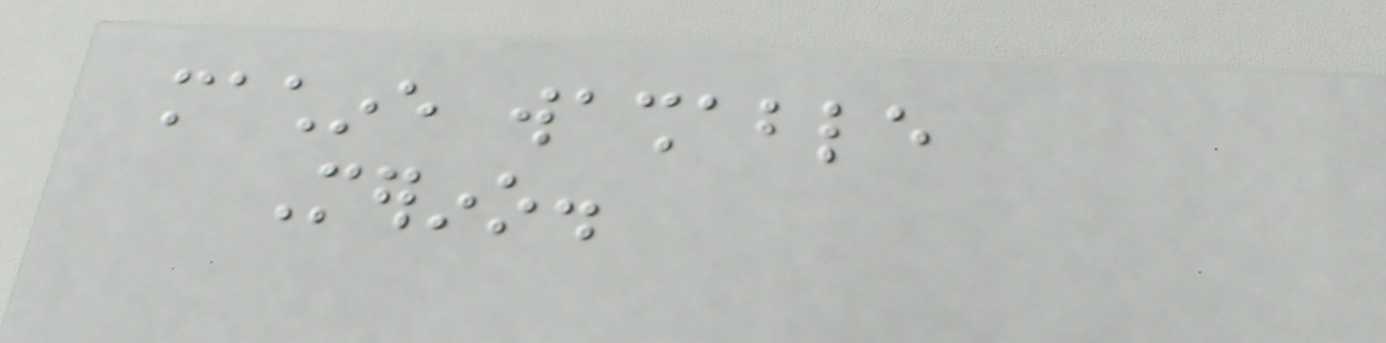machine washable
Merino.
